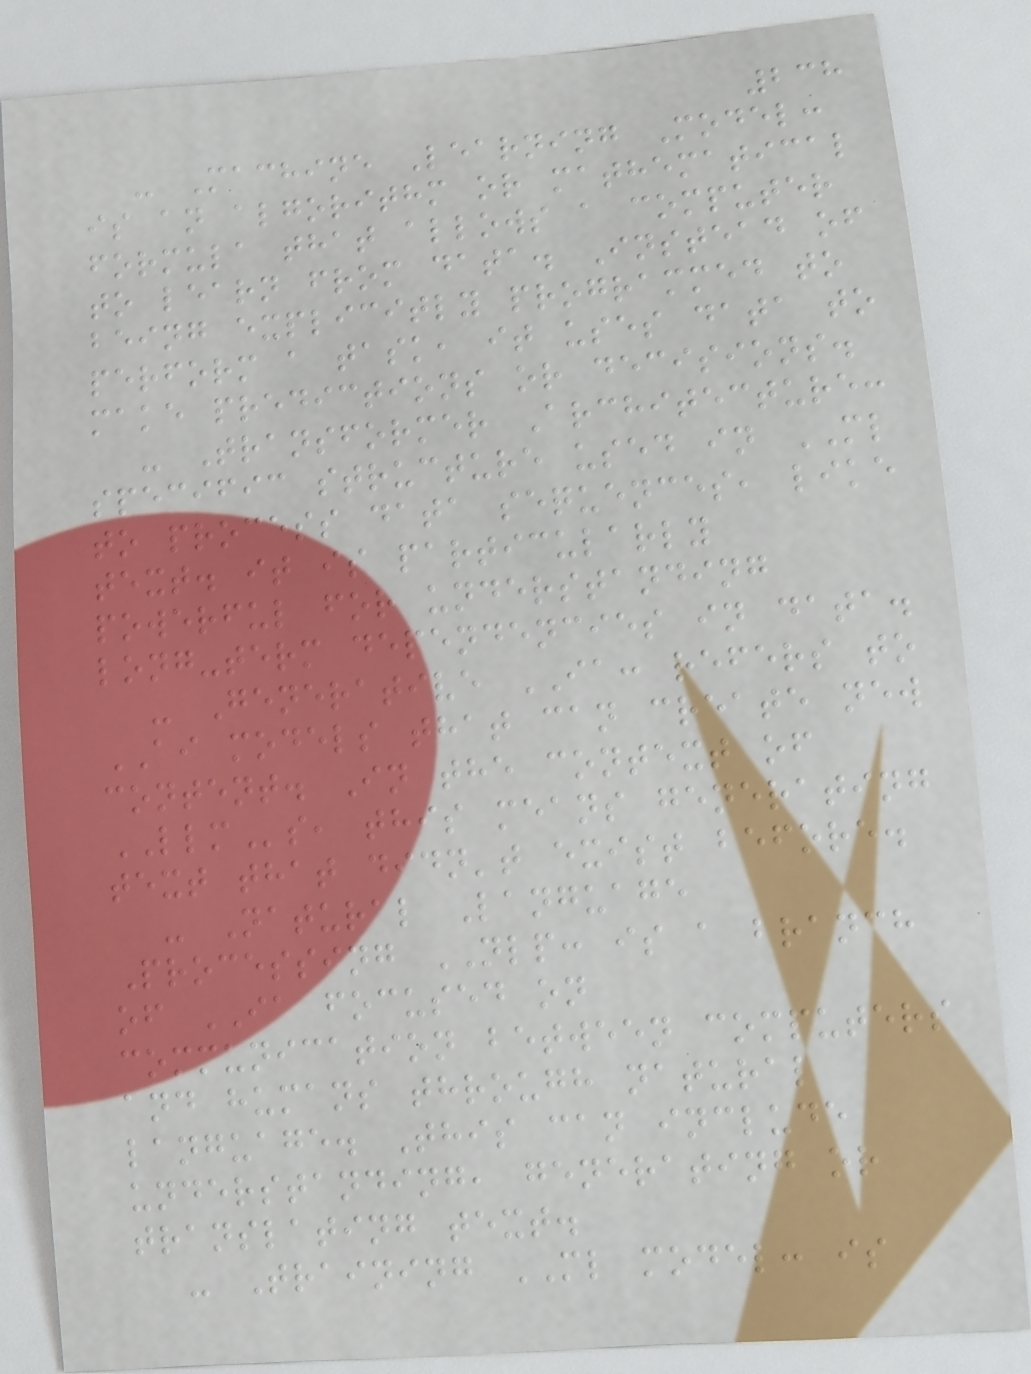238
- Machine Learning Model:
is an algorithm or mathematical
formula that allows a computer
to learn from data. Instead of
being explicitly programmed to
perform a task, it uses data to
make predictions or decisions.
- Transformer Architecture:
specific structure used in ML
to process data sequences, like
text. it is particularly
powerful for understanding
long-term dependencies in data.
- Generative IA: refers to
AI models that can create new
content. In the context of
LLMs, this means generating
text that didn't exist before.
- Natural Language
Processing NLP: is a branch
of IA focused on
communication between computers
and humans through natural
language. This can include
understanding, generating or
translating text.
- Training ML model: is
